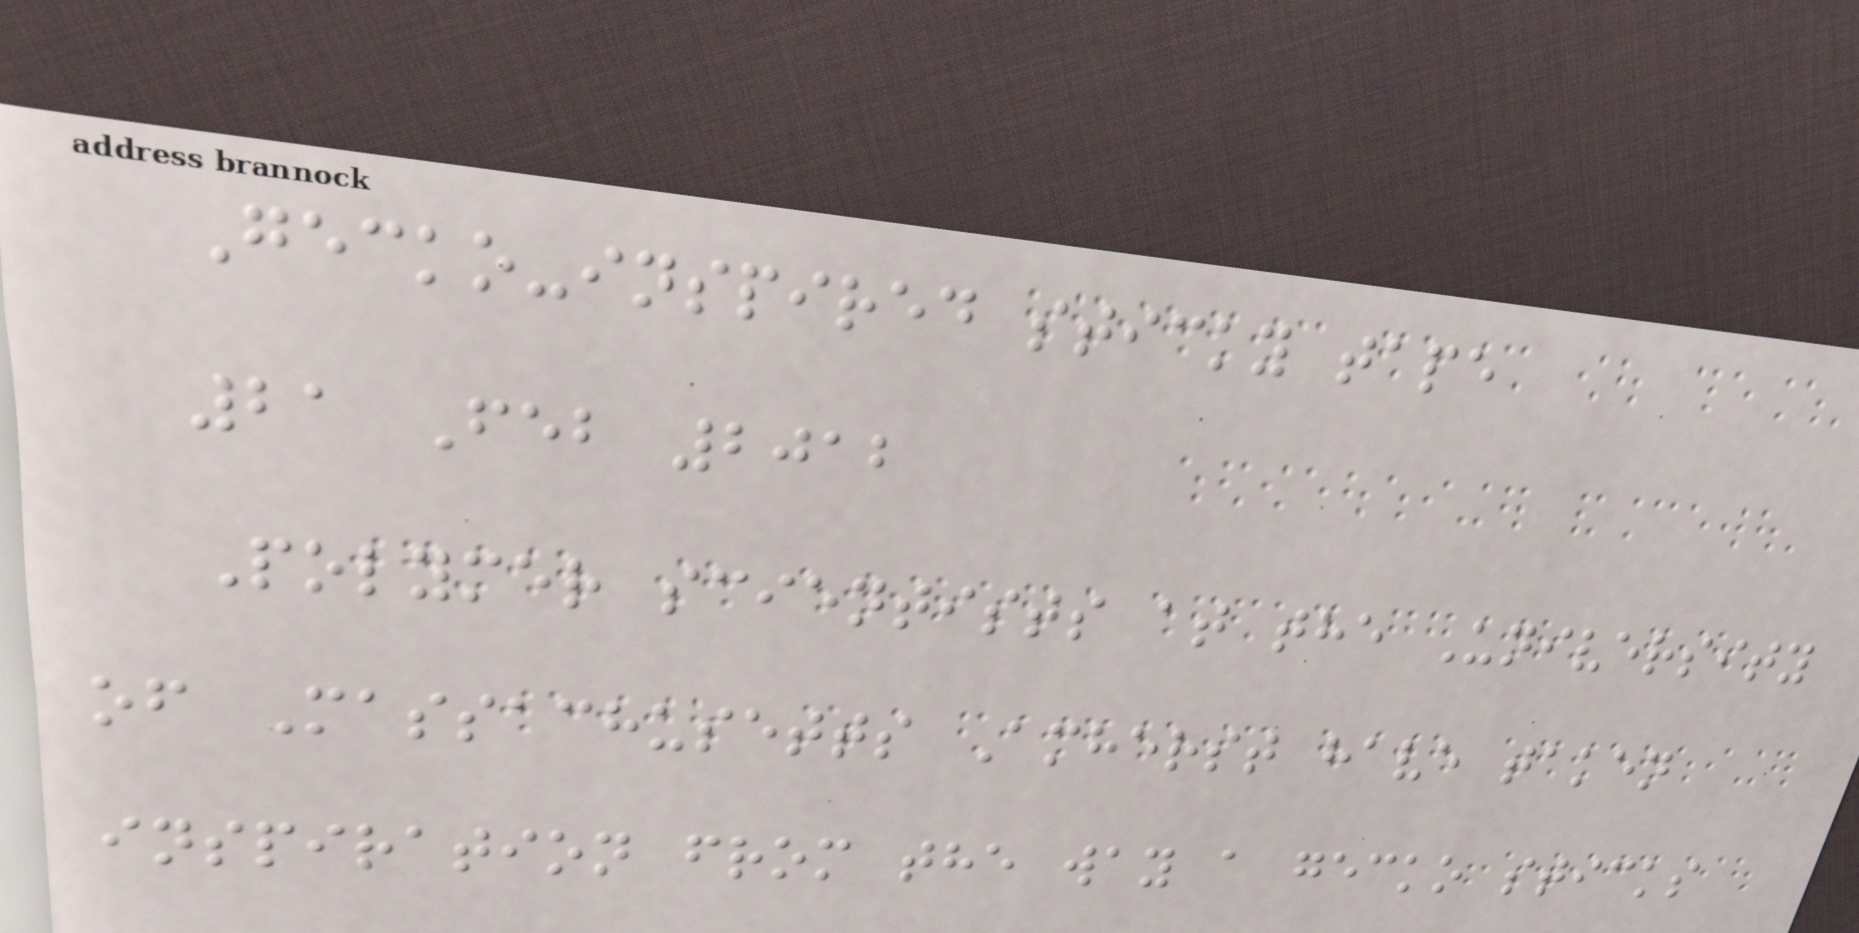Gecko-inspired sticky tape
21 Feb 2012
Polymer scientists at the University
of Massachusetts Amherst have taken
inspiration from the way a gecko sticks
